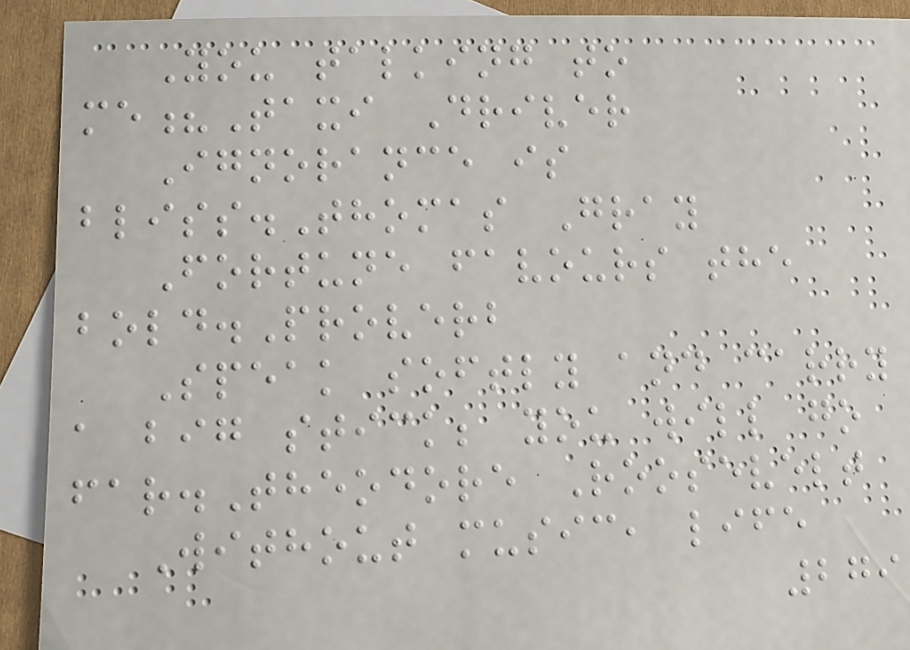You talking to
me?Taxi Driver
Ignorance is
bliss.Thomas Gray
Fortune favours the
bold.Proverb
Speak softly and carry
a big stick; you will go
far.Theodore Roosevelt
Without music, life
279
